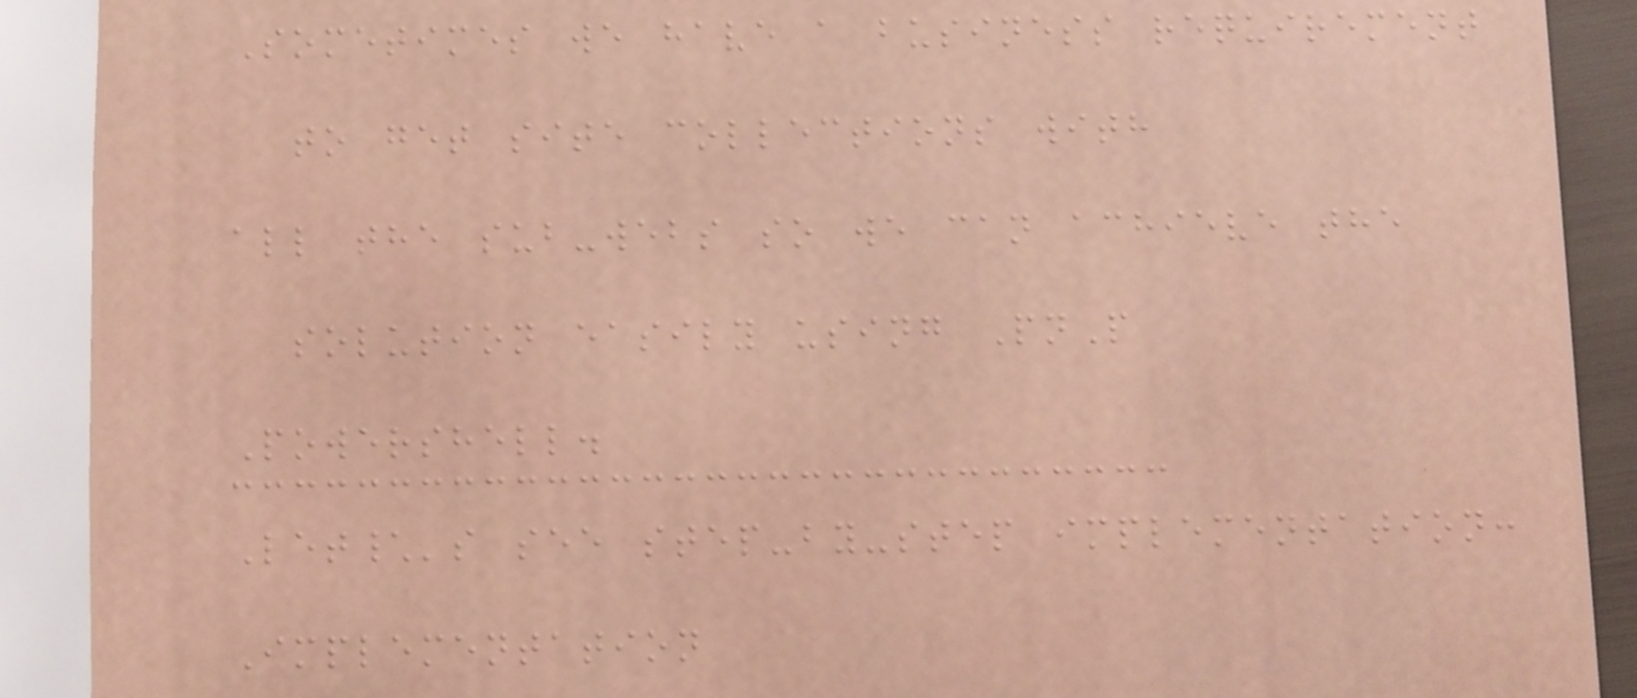Sometimes we have a business requirement
to get site collections with
all the sub-webs so we can achieve the
solution easily using PnP
Powershell.
Let\'s see step-by-step implementation:
Implementation
